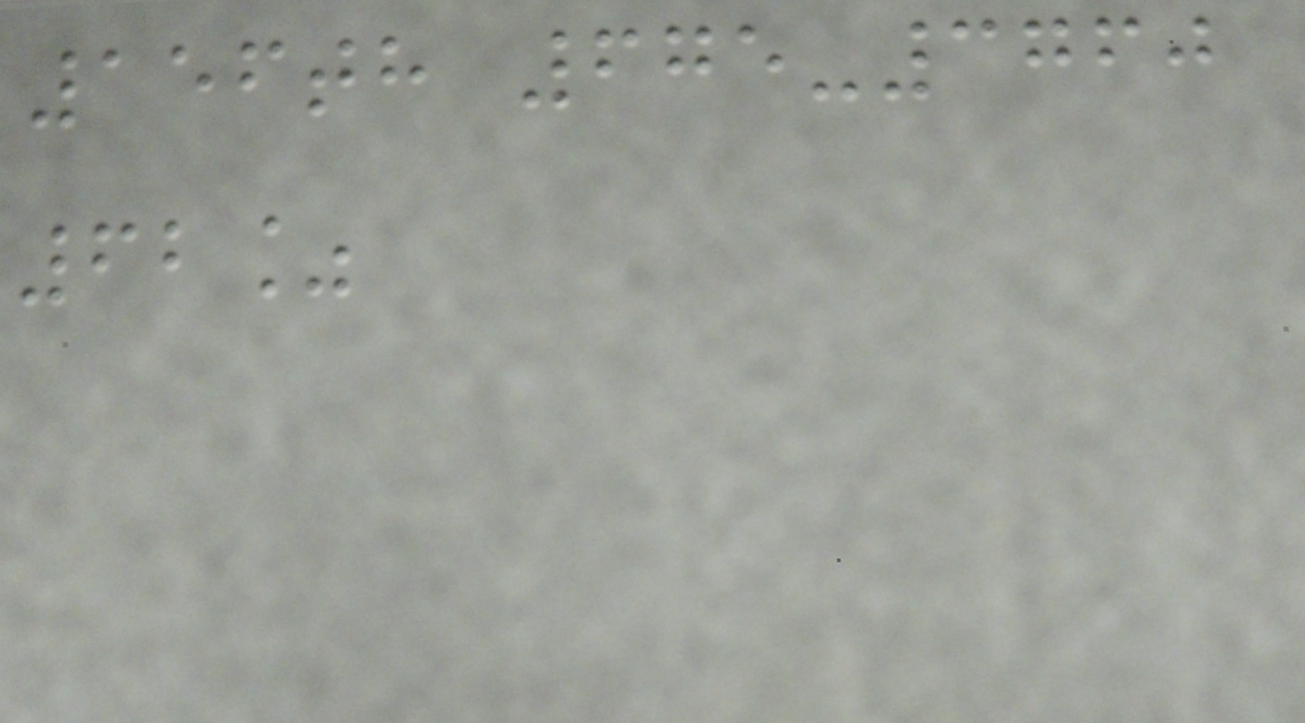156th 675-3760
62%
